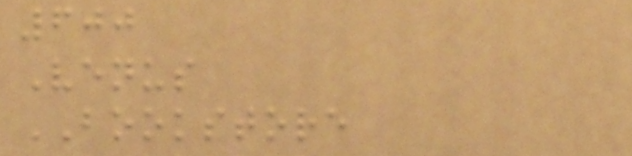600
Venus
BOOKSTORE
